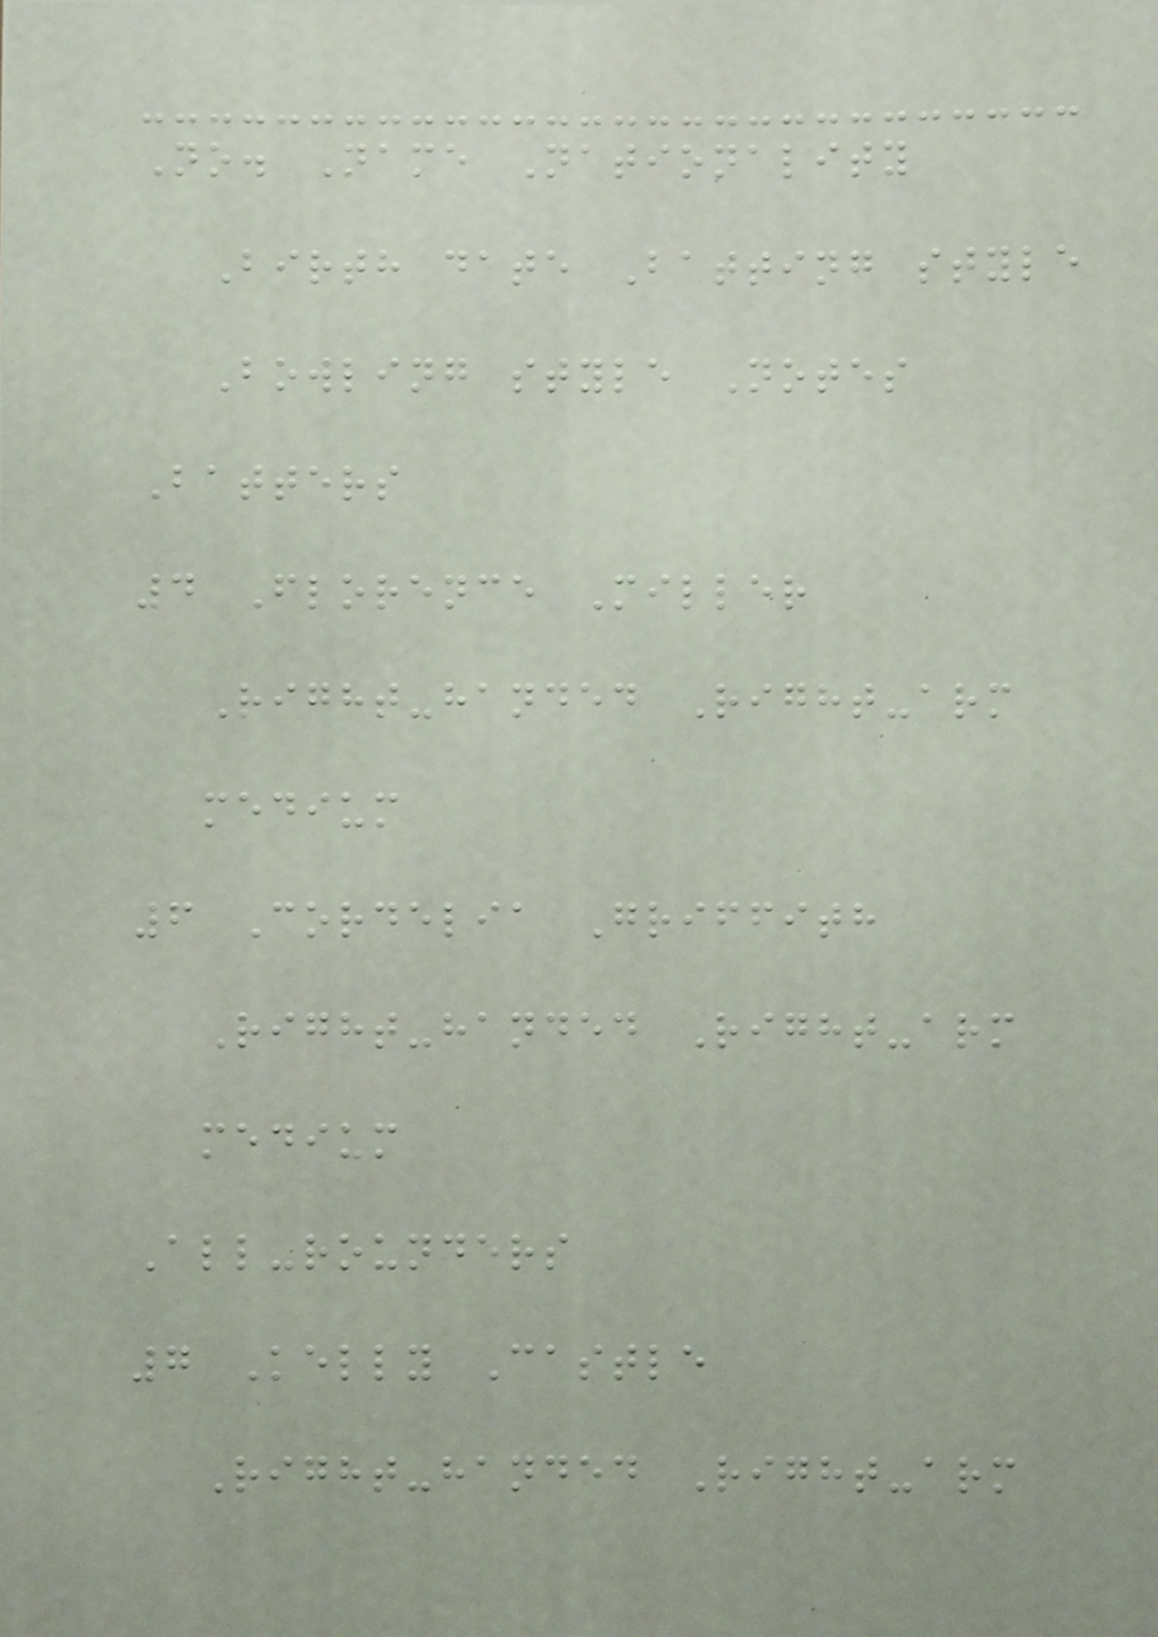No. Name Nationality
Birth date Batting style
Bowling style Notes
Batters
4 Florence Miller
Right-handed Right-arm
medium
6 Cordelia Griffith
Right-handed Right-arm
medium
All-rounders
7 Kelly Castle
Right-handed Right-arm
